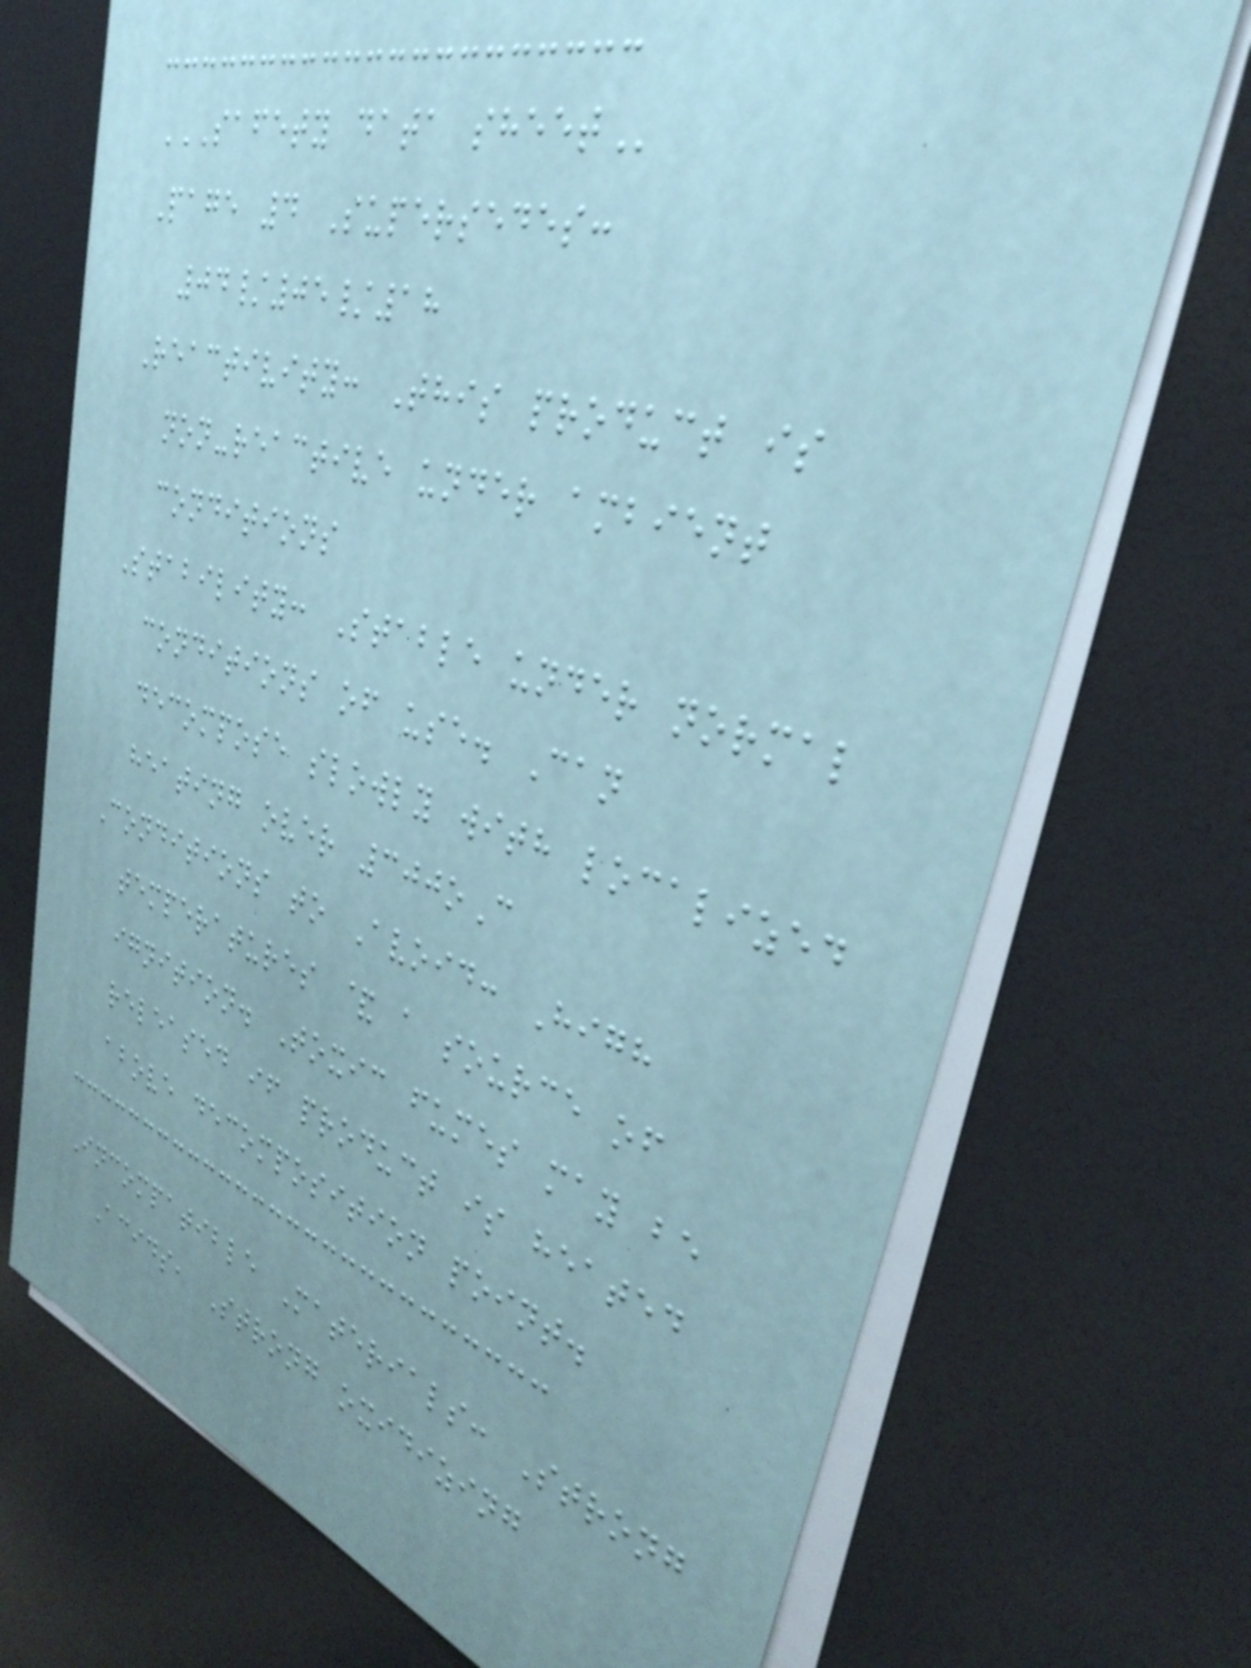SAFETY DATA SHEET
Page 4 Supersedes:
04/05/18
Reactivity: This product is
non-reactive under ambient
conditions
Stability: Stable under normal
conditions of use. Can
decompose slowly with localized
heating over 300oC
Conditions to Avoid: High
temperatures & a source of
ignition. Toxic fumes may be
released if product is heated
above decomposition point.
Incompatible Materials: Strong
Acids, Strong oxidizing
